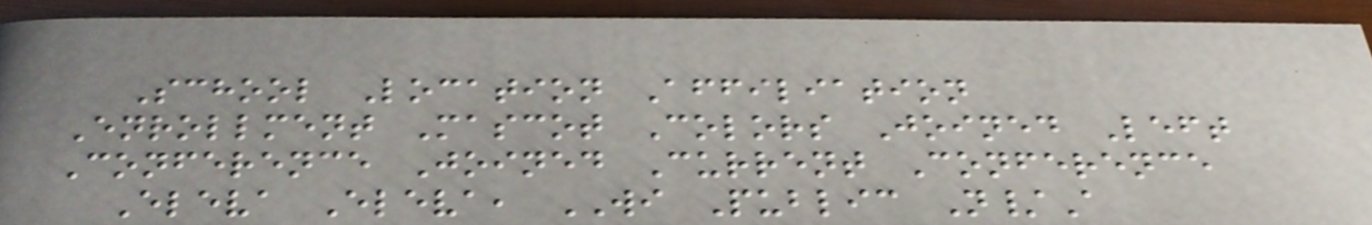School Location Affiliation
Enrollment Mascot Colors Joined Left
Conference Joined Current Conference
Eleva Eleva, WI Public N/A
